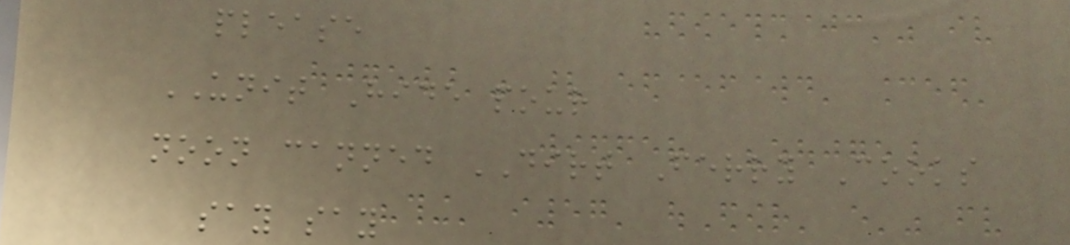please
UNIT Hide pour
noon canned DIRT Ferry Cooks
say say
